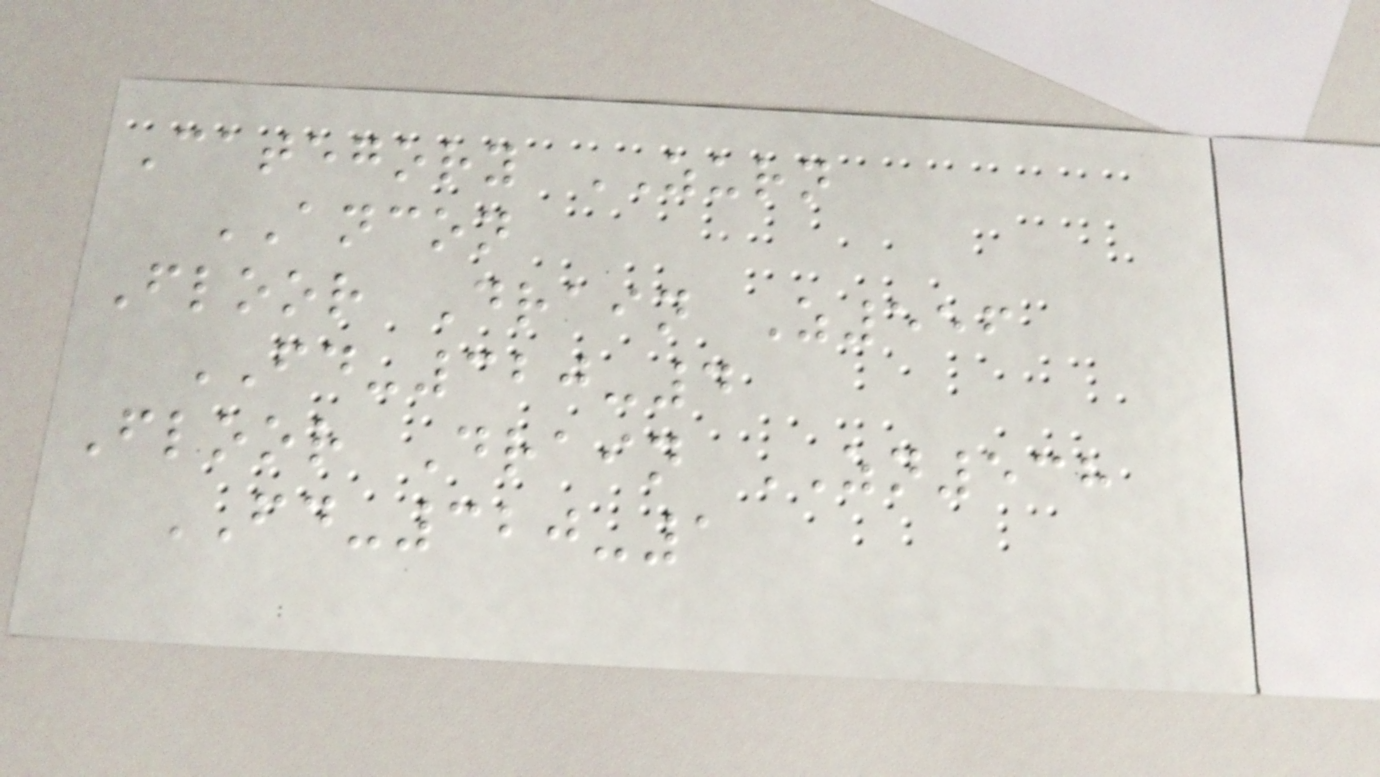Category ZURN
ANCON
Floor Drain Z556
FD-320-4
Floor Drain ZN538
FD-320-1
